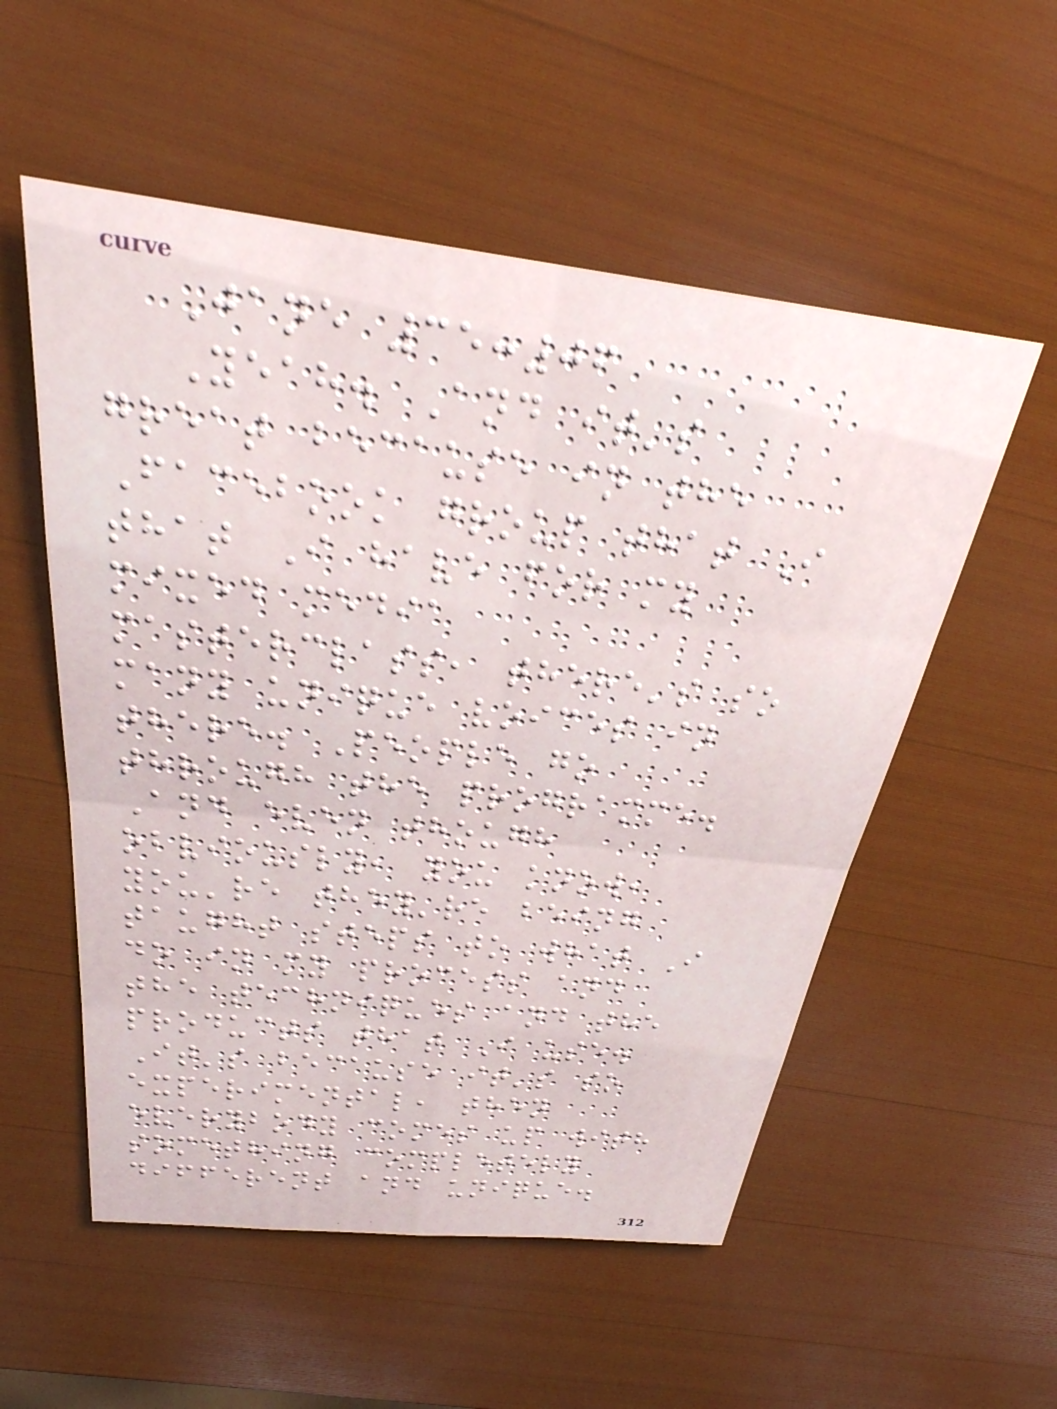Jane 35:06
Yeah. And it's
great because in the
Facebook group that I
that I have for my
mixed media
masterclass, there's so
many unique voices in
there. People go
through the programme.
And even though
obviously, you know,
you're they're being
taught steps to what I
do in my process and
the techniques and the
products that I use.
It's because it's so
experimental, then
everybody comes up with
something completely
different and unique.
